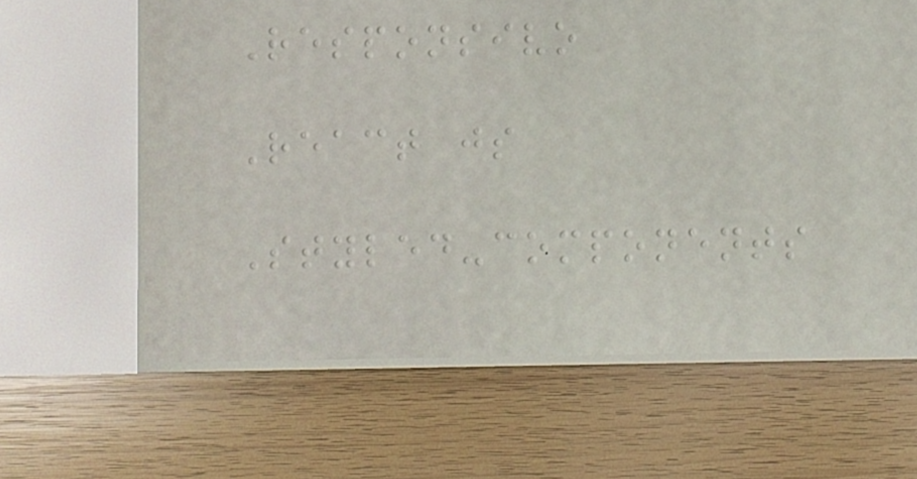Responsivo
React js
Styled-components
